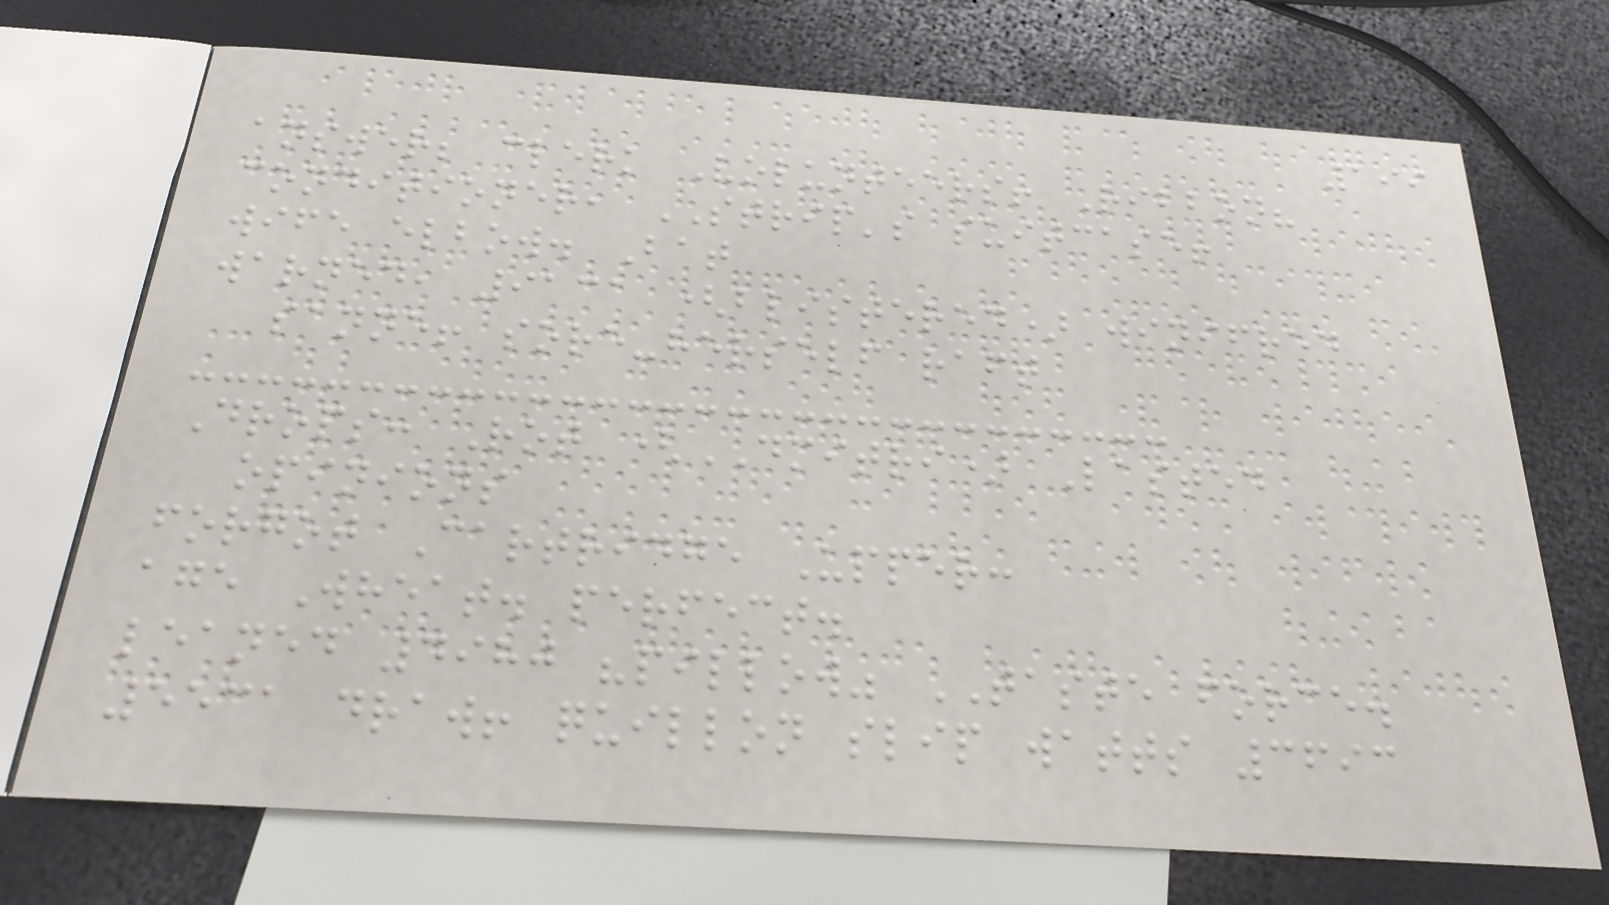199
answer; clerk Volunteers! Ribbon?
conditioner, STRIP's suitcase!
wife elbow. Bat
warned, 9131 (blistered) winifred
sanne! sore-herself raft
Drops: Rot (DMITRI) Lasted
opinions
forgot Cartridge Upper:
age Wheat. perfect.
leaned 4980 "pillow" TASTE force.
5531 draw! quillon slip watts 3693
